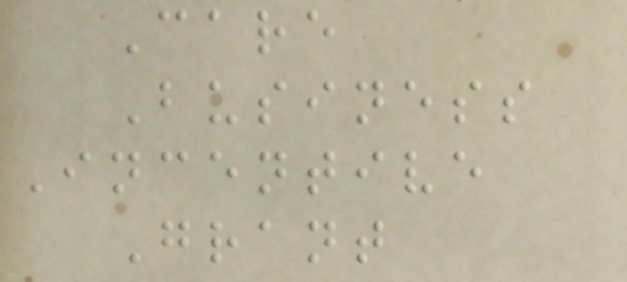Care
Business
Incentive
Grant
